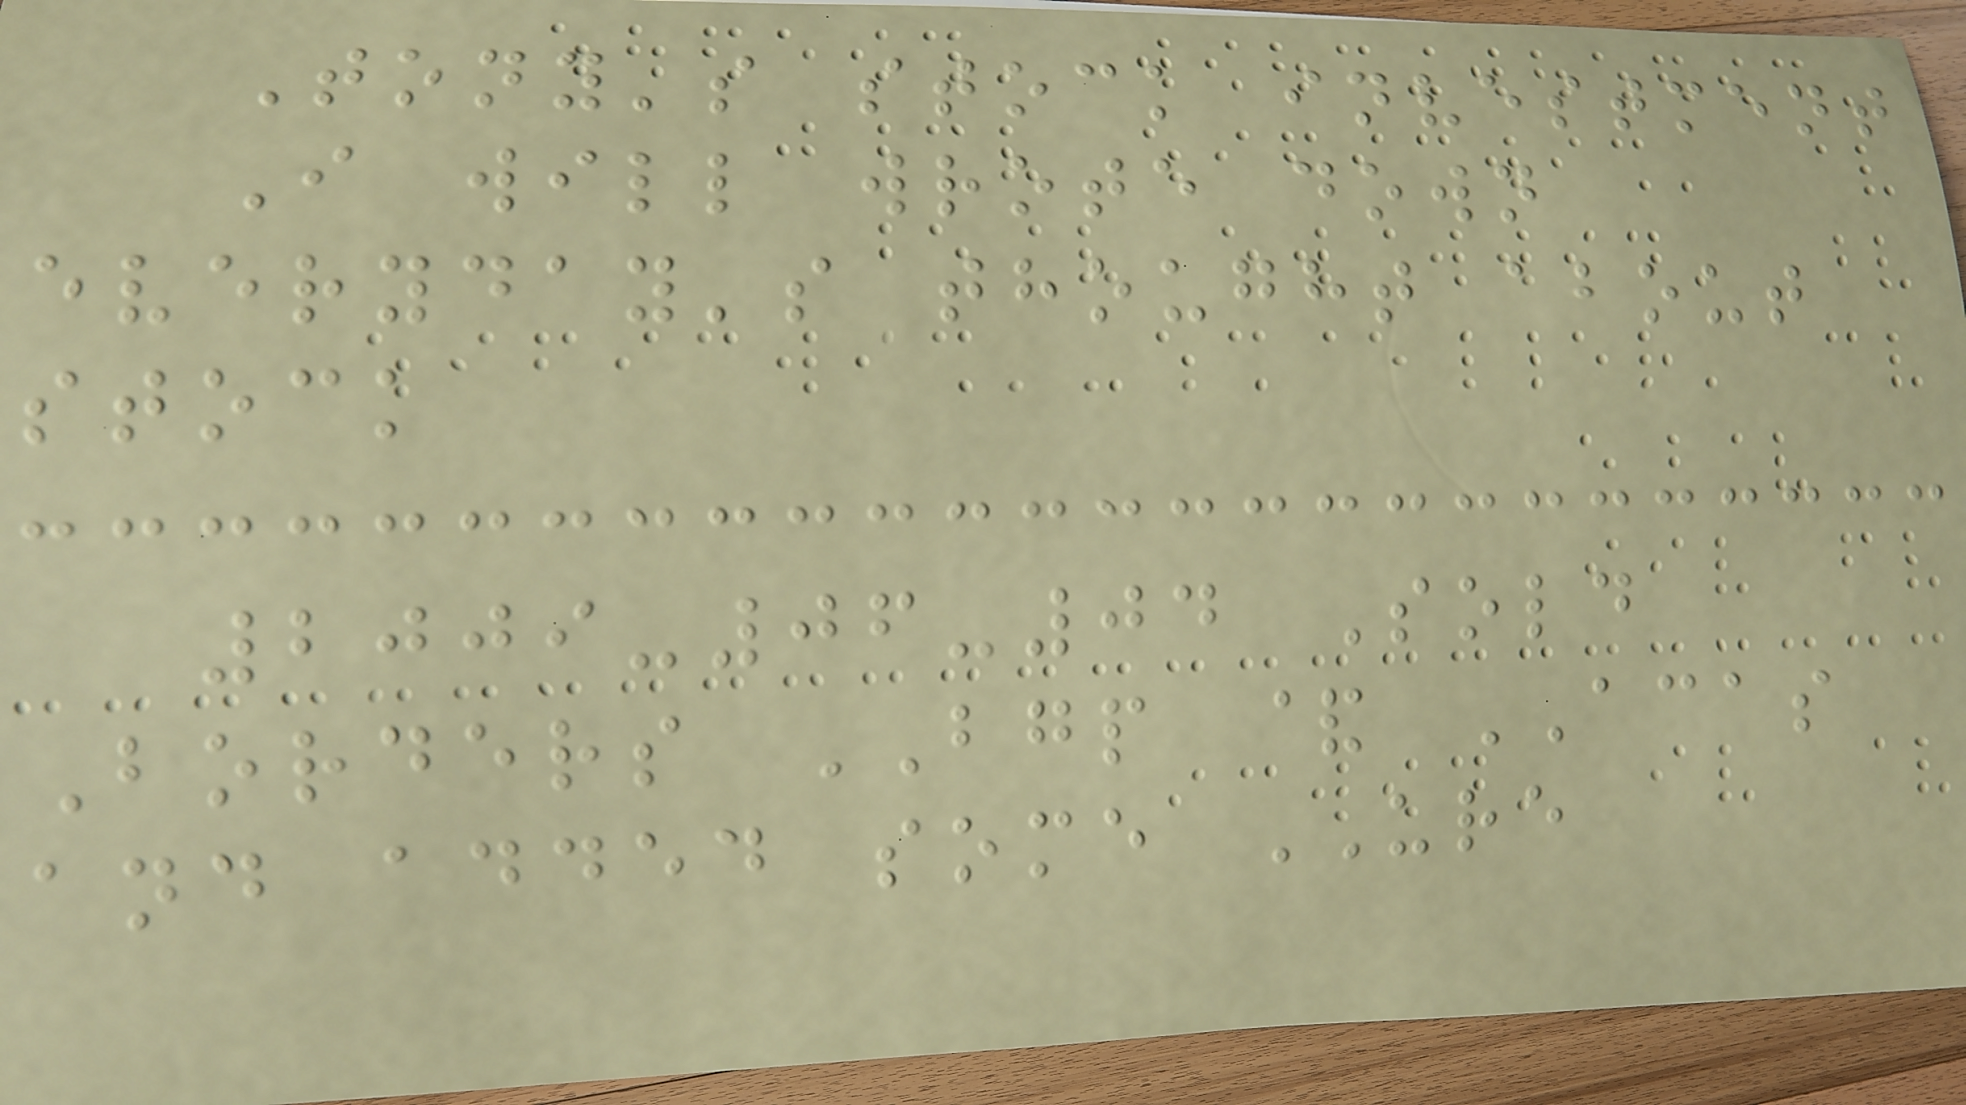Tony's stock investment
I will wrote down
everyday's thought about
stock
2009-06-04 Sold
Borders BGP & ACAS
and added some URE
